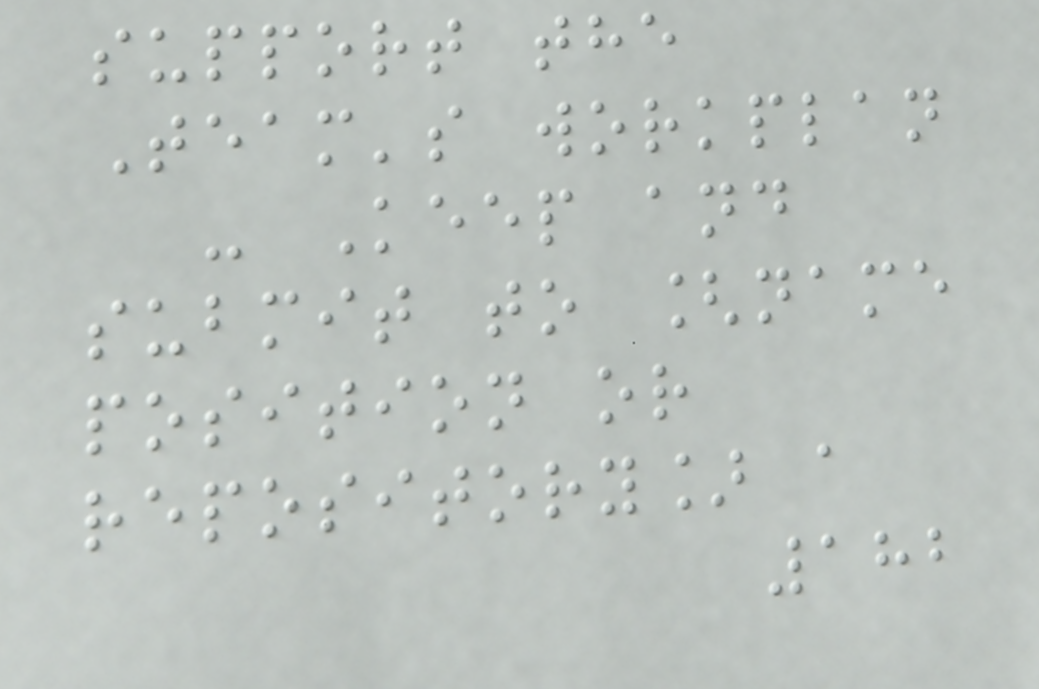support the
Team's workplan
- Keep and
submit to [name
position or
repository] a
182
